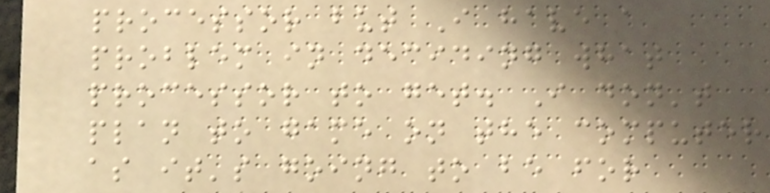processor but I have a
problem in deciding what
processor to get. I don't
plan to game on the computer
as it's going to be for
